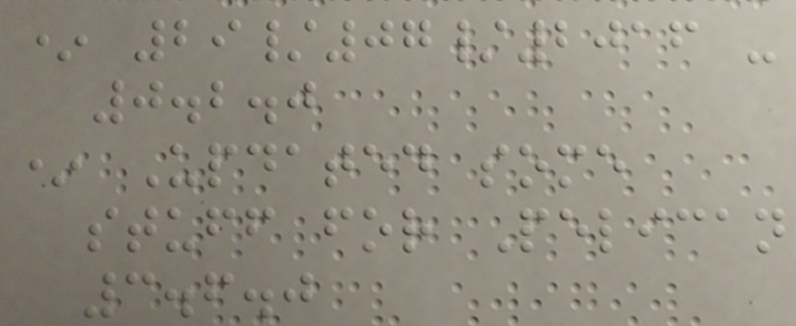* 29/07/2016 -
0.2.0
* Updated some
stuff for Pelican
3.6.0
